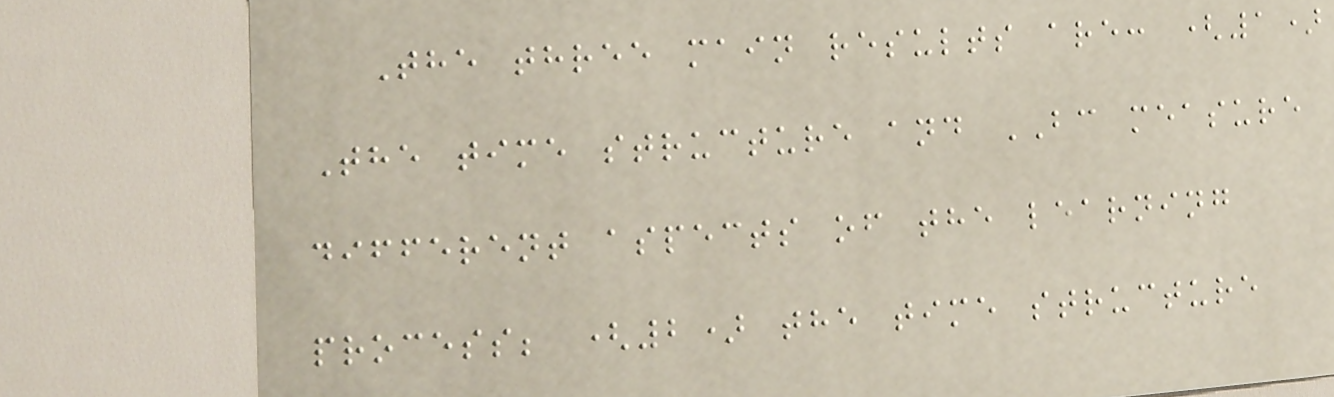The three main results are: (1)
The time structure and BC measure
different aspects of the learning
process; (2) the time structure
